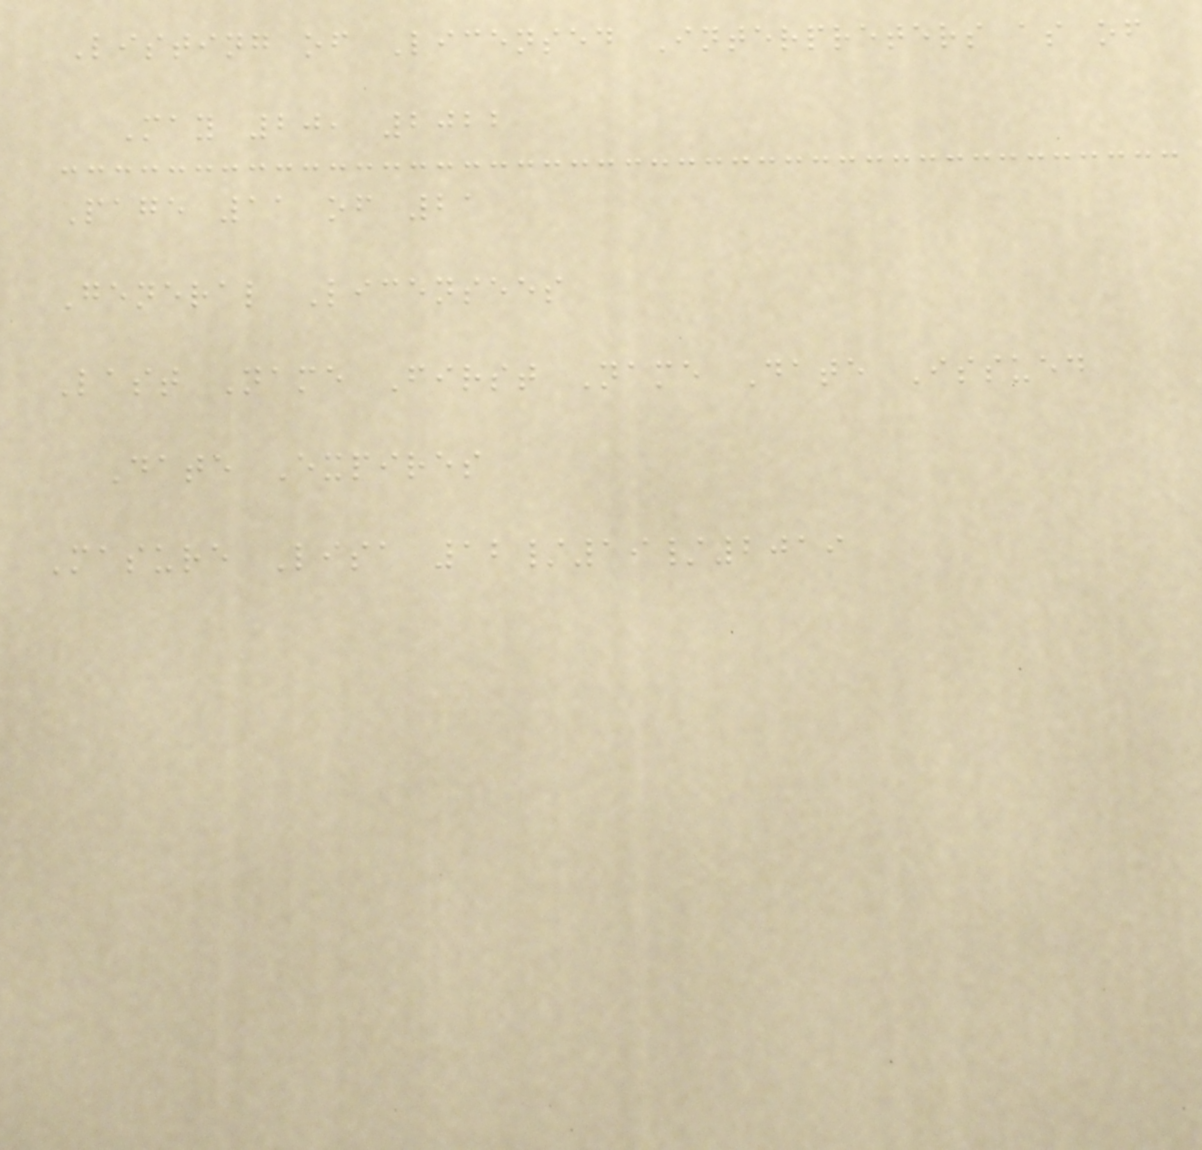Listing of Licensed Interpreters as of
May 20, 2022
Page 11 of 21
General Licensees
Last Name First Name Date Issued
Date Expires
Masure Lisa 12/19/2019
